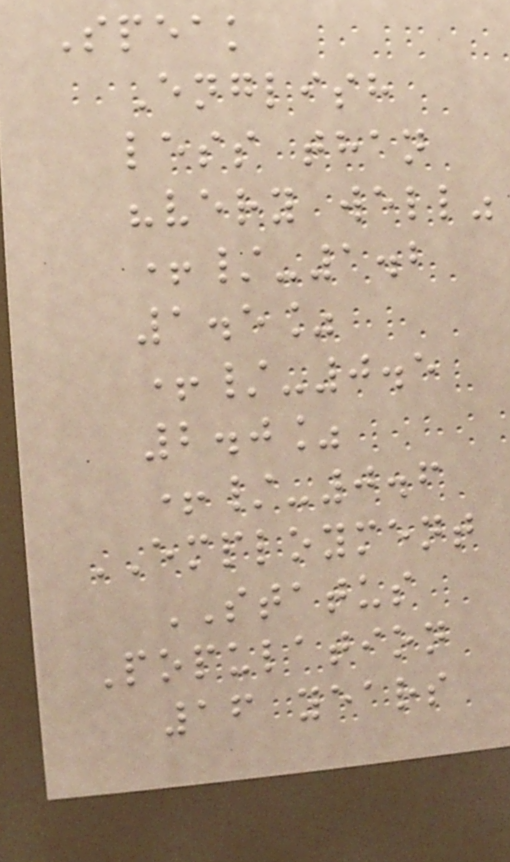Speak
English
less than
"very well"
+/-1.2
1.5%
+/-0.5
2.0%
+/-0.6
EMPLOYMENT
STATUS
Population
16 years
